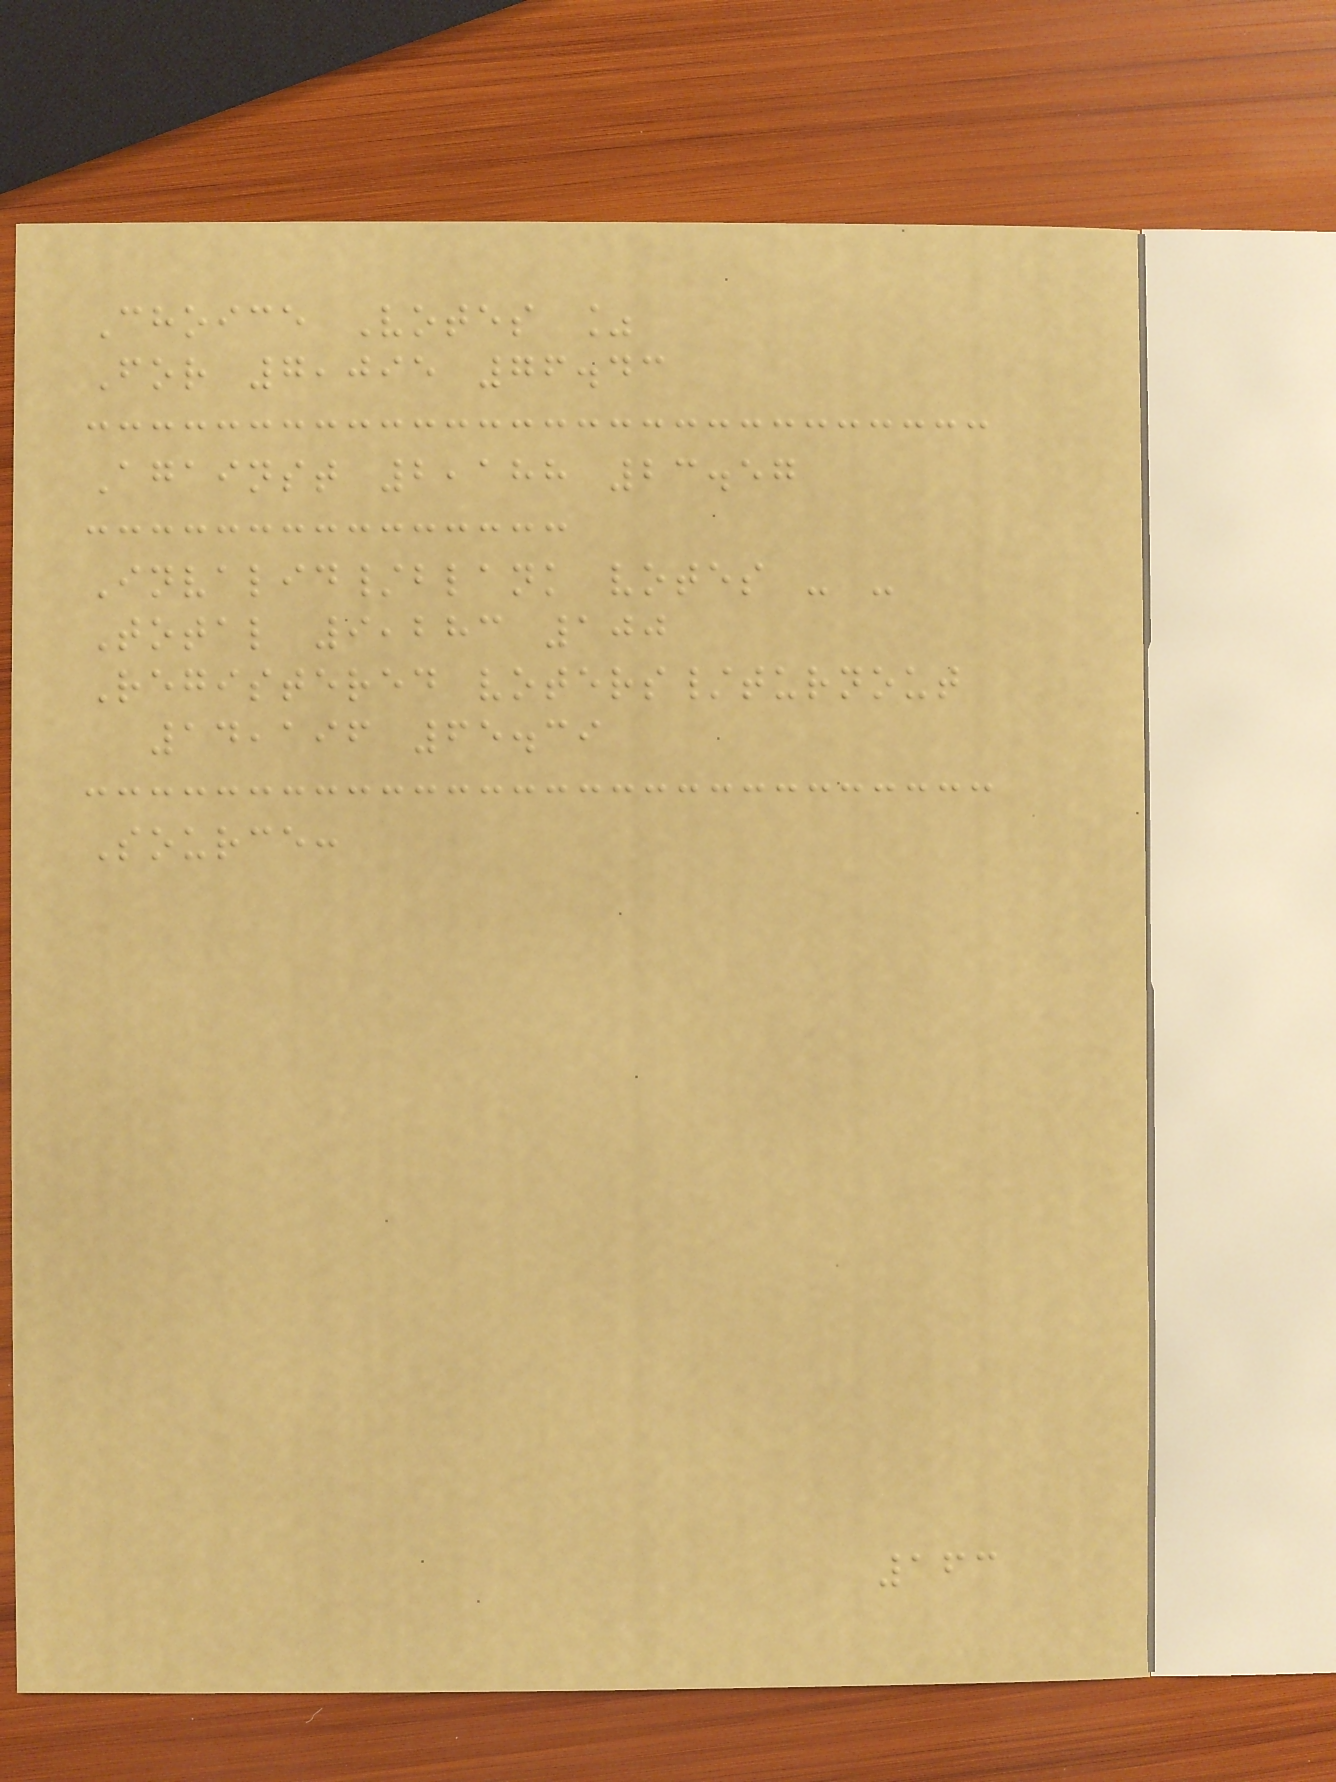Choice Votes %
For 7,095 76.43
Against 2,188 23.57
Invalid/blank votes - -
Total 9,283 100
Registered voters/turnout
14,196 65.39
Source:
163
